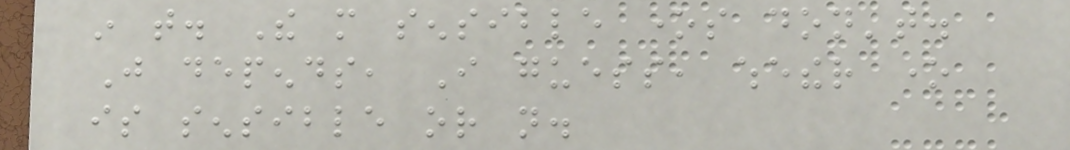in that. The more sensible ones don't.
Just depends, I guess, whether one
is sensible or not.
